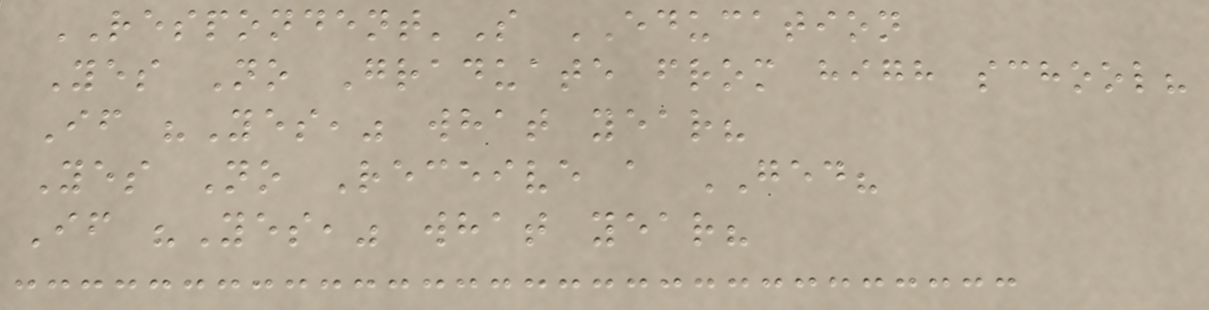RESPONDENT'S EDUCATION
Yes No Graduate from high school?
If "Yes," what year?
Yes No Receive a GED?
If "Yes," what year?
